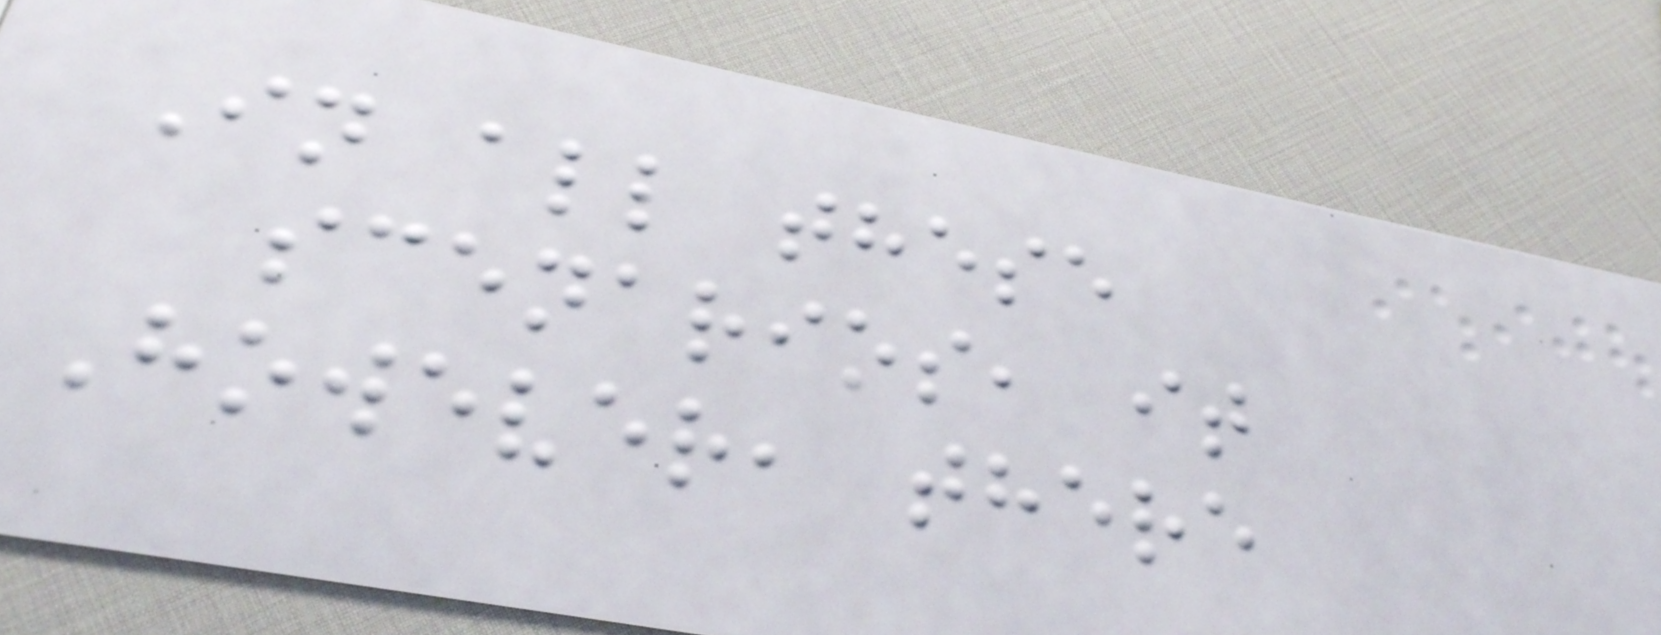In all these
scenarios, it
However, there
